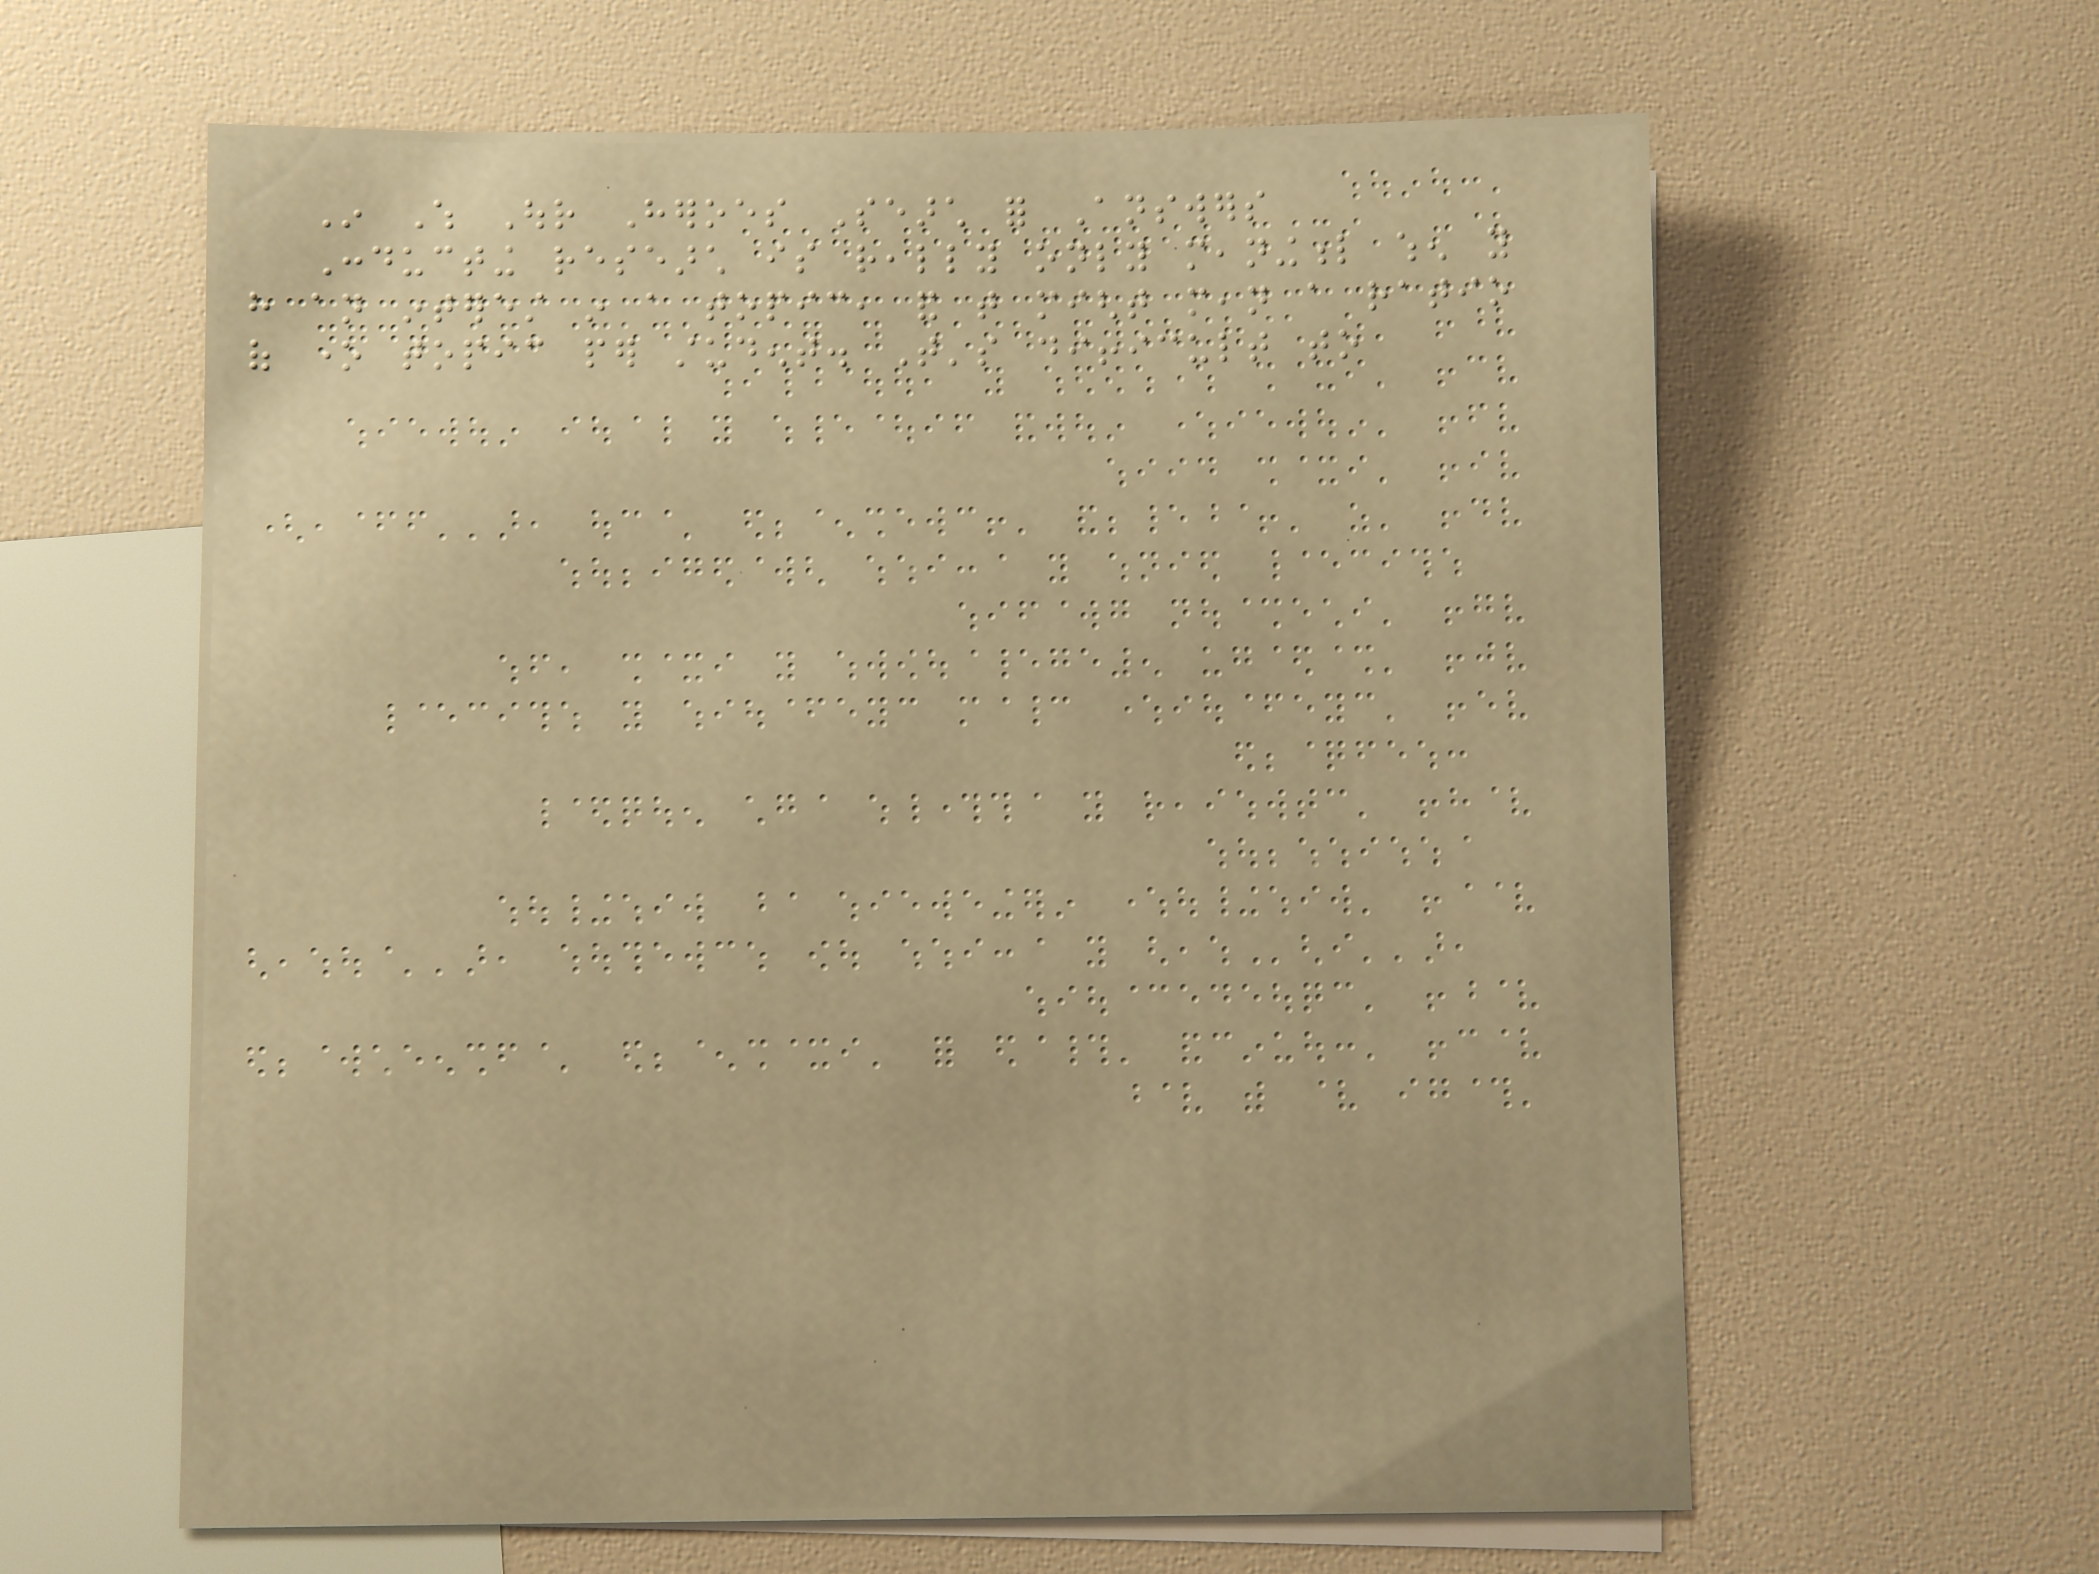In Which Our Heroes Search for Answers
Conducting research is really only meaningful when you
have an interest in a topic, and that might mean a ratio
of one topic per student. That's difficult to
